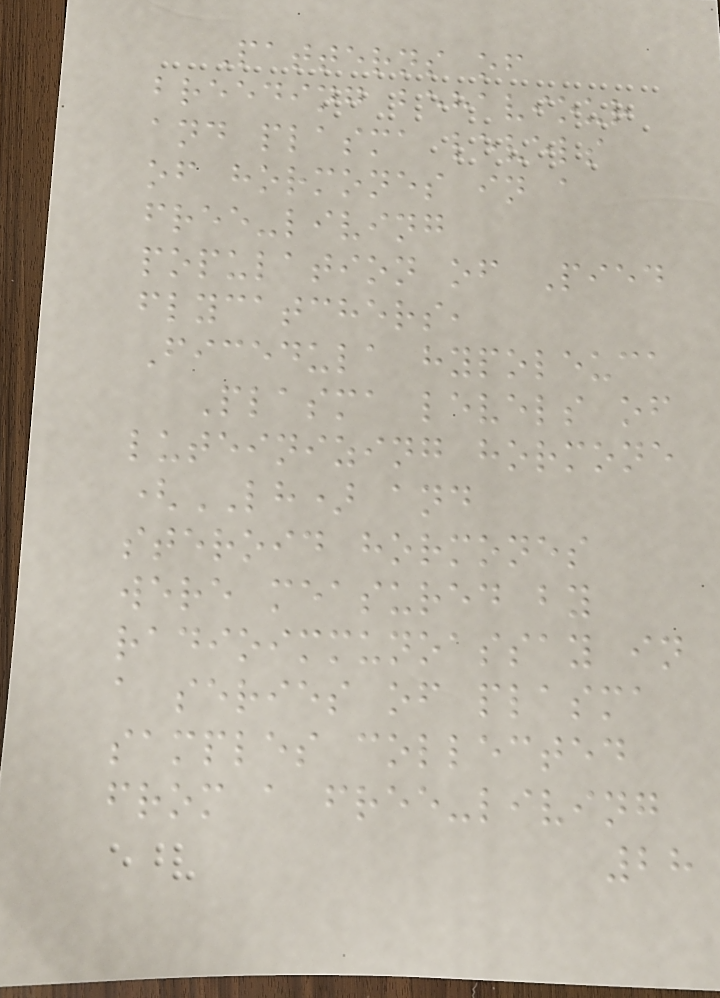Patterns of
breeding behaviour
and plasma levels
of hormones in a
free-living
population of Pied
flycatchers,
Ficedula hypoleuca
Plasma levels of
luteinizing hormone
(LH) and
steroid hormones
were measured by
radioimmunoassay in
a series of plasma
samples collected
from a free-living
28
